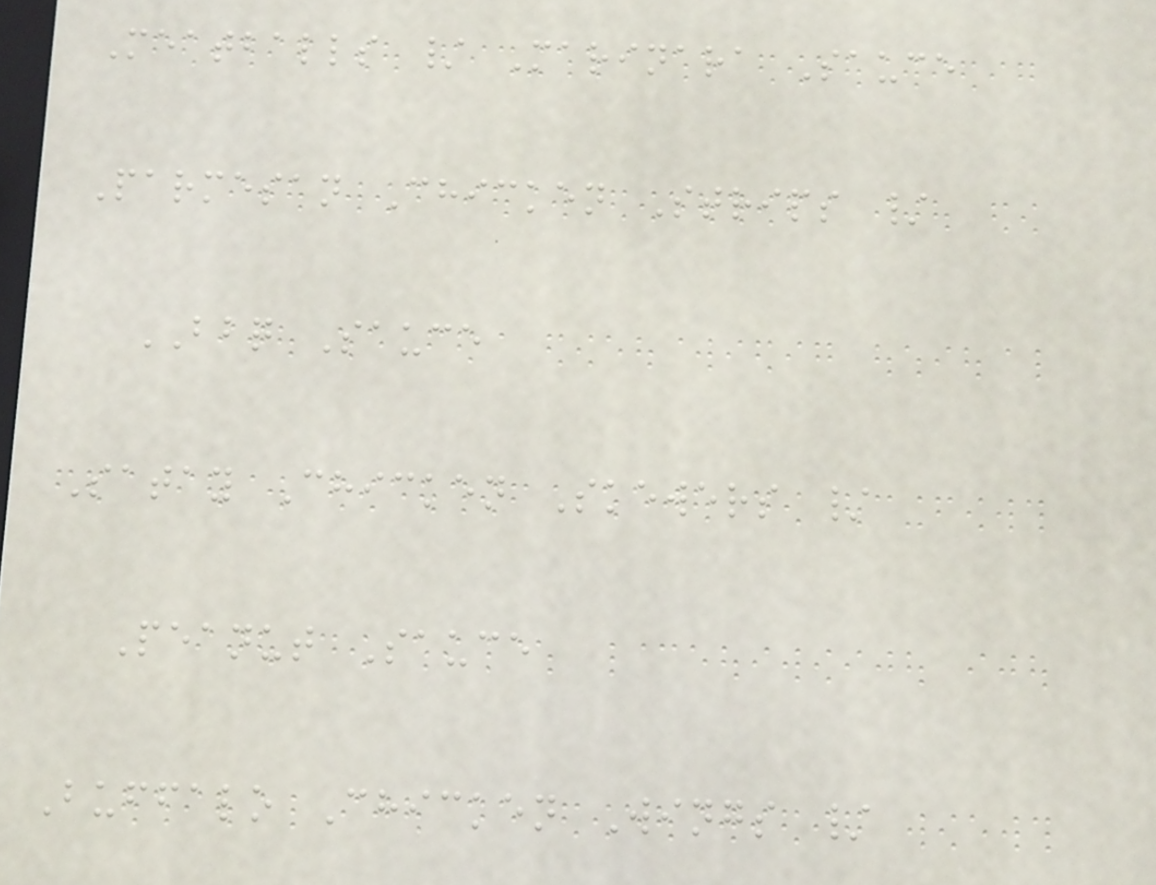Meatballs / Marinara Sauce
Parmesan Chicken Strips /
BBQ Sauce
Satay Chicken Skewers /
Peanut Sauce
Buffalo Chicken Wings /
